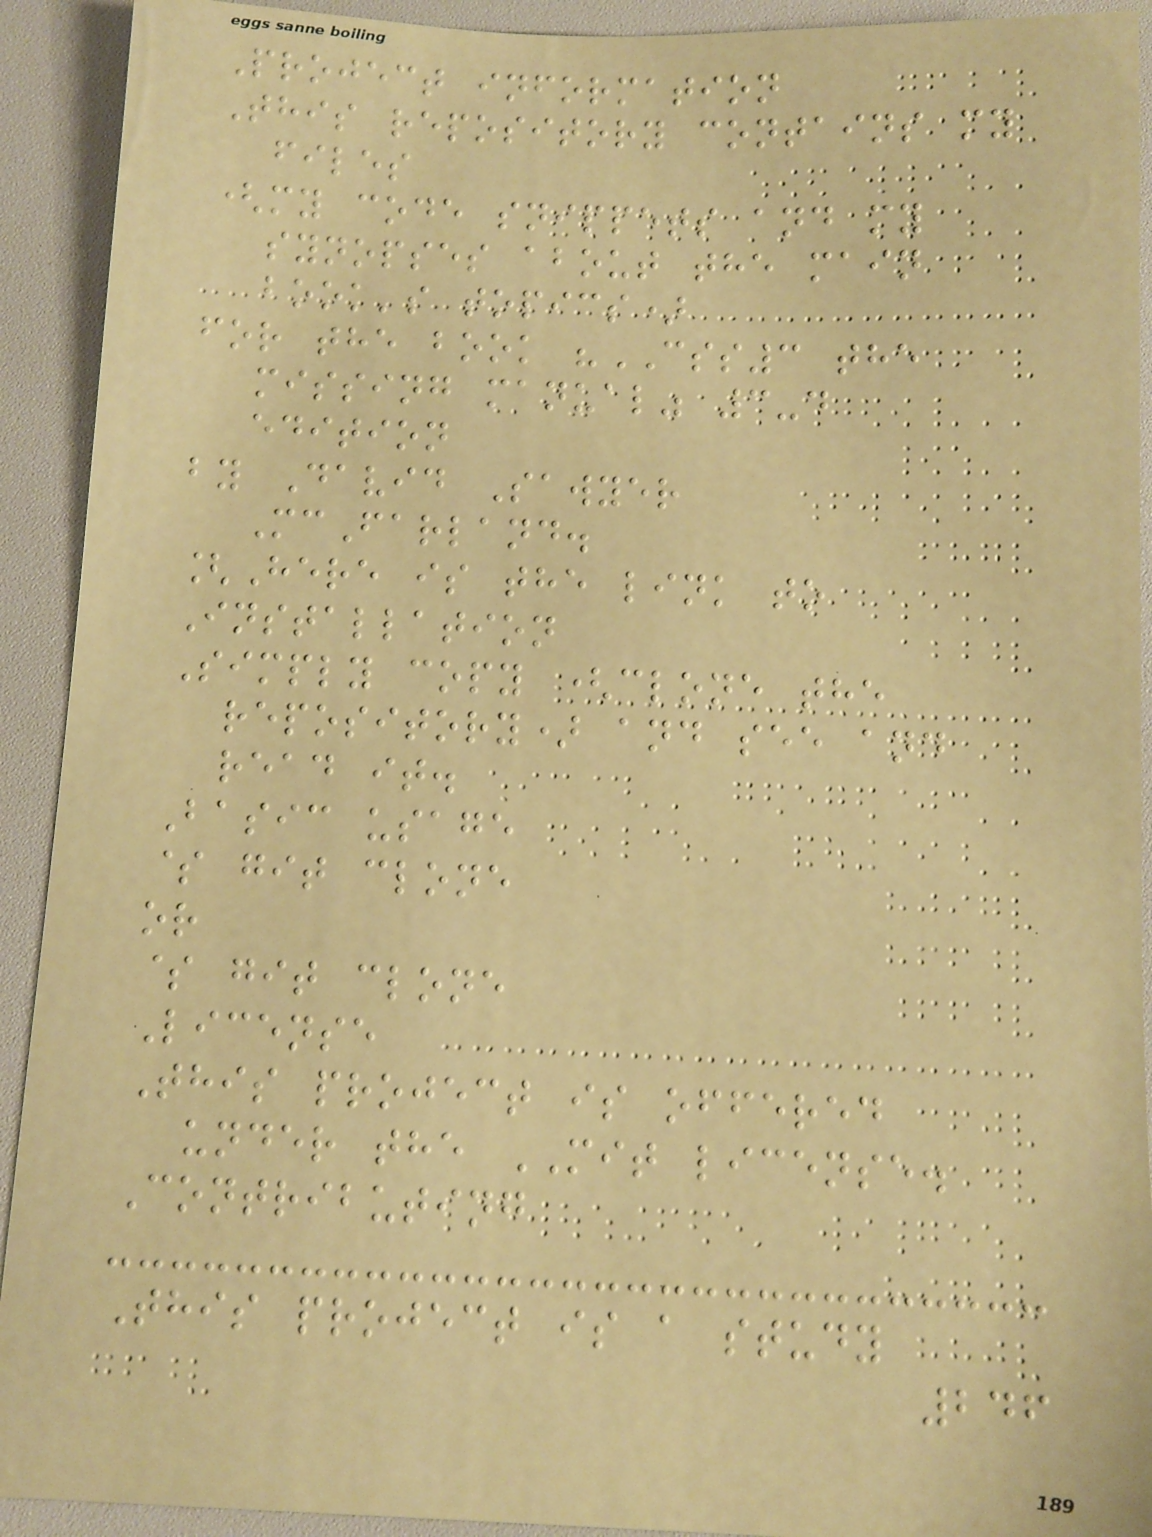Project information
This repository contains my
files
(my code snippets and my
synopses about the main
book's topics)
for the book "CSS3 the
missing manual" 3-d
edition
by David Sawyer
McFarland.
[Here is the link to
Installation
Simply copy (clone the
repository) and see and
read it.
Basic usage
$ git clone
or
$ git clone
License
This project is offered
under the MIT license.
Contributing
This project is a study
246
